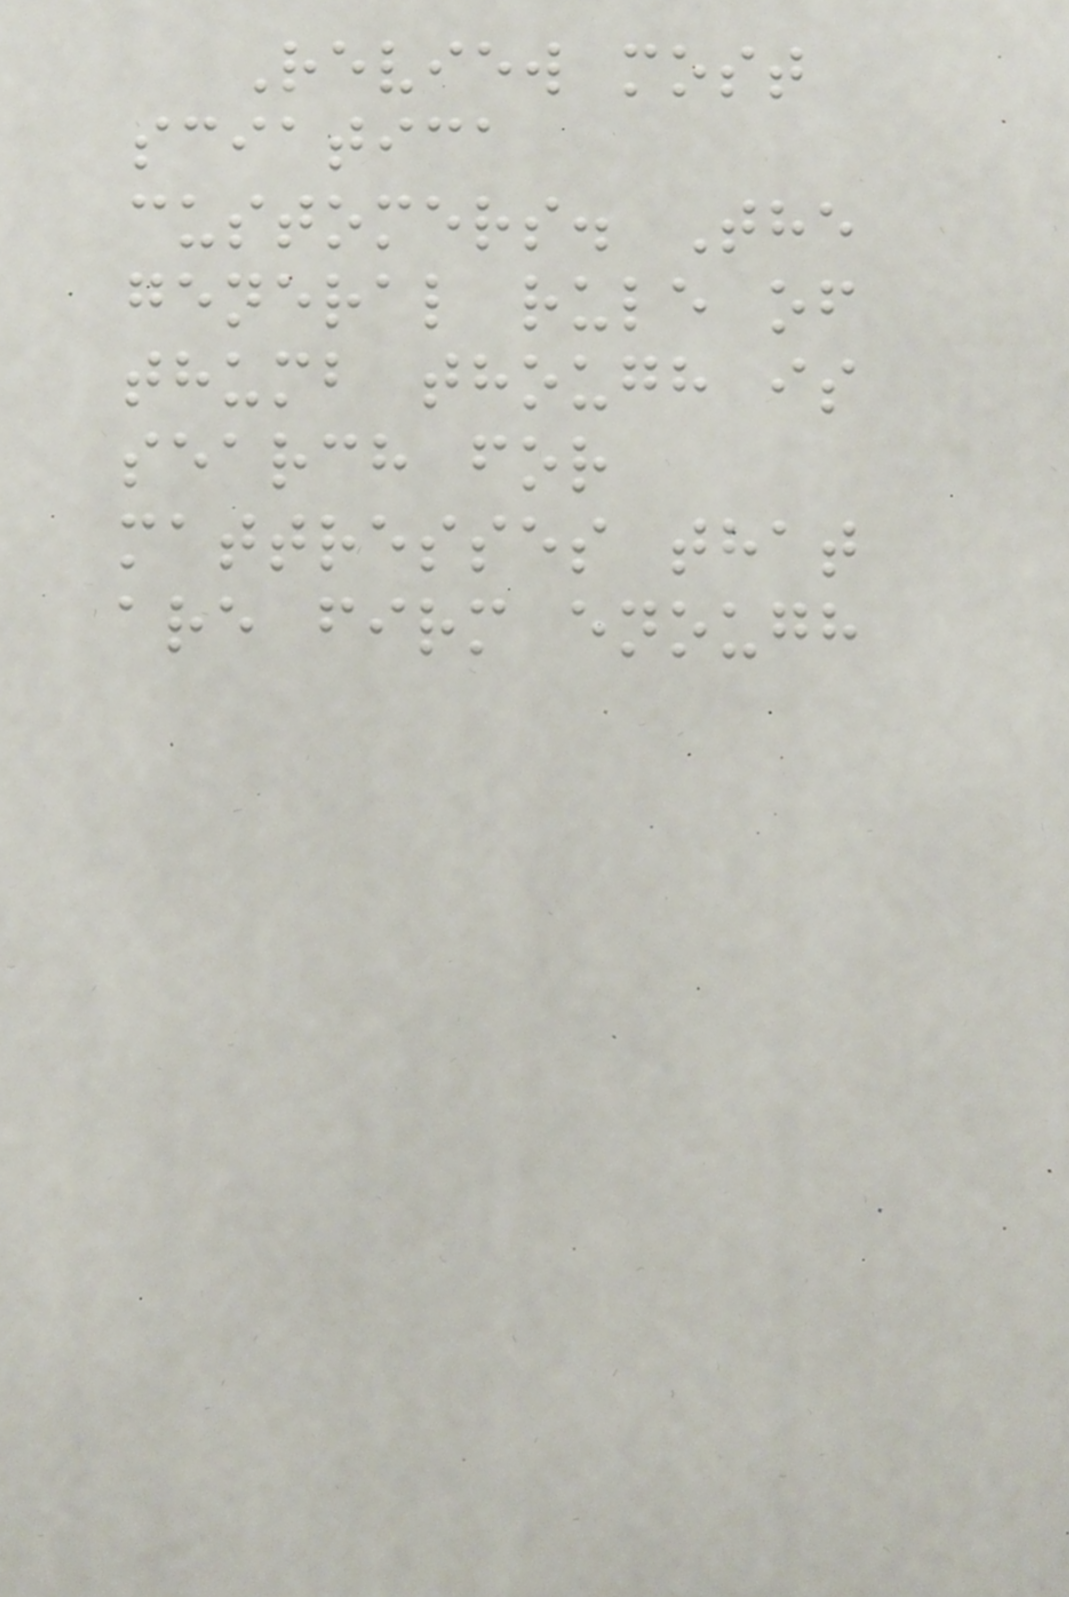Review most
sciatica
customers. The
general rule of
thumb though is
search for
mattresses that
are firm enough
